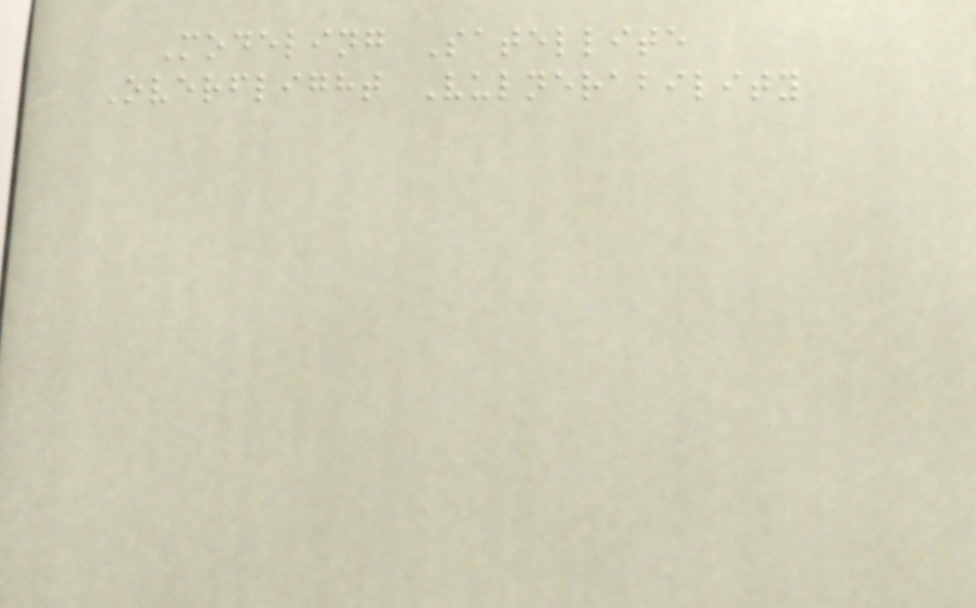Modeling Satellite
Overflight Vulnerability
